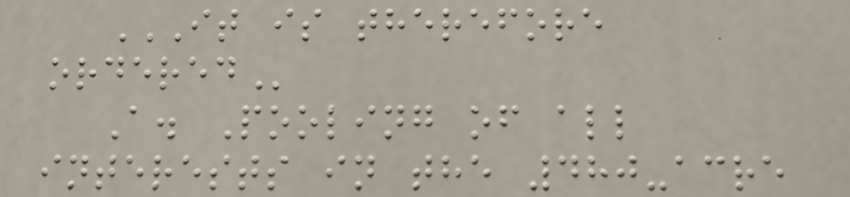IT IS THEREFORE
ORDERED
A. Pooling of all
interests in the 480-acre
